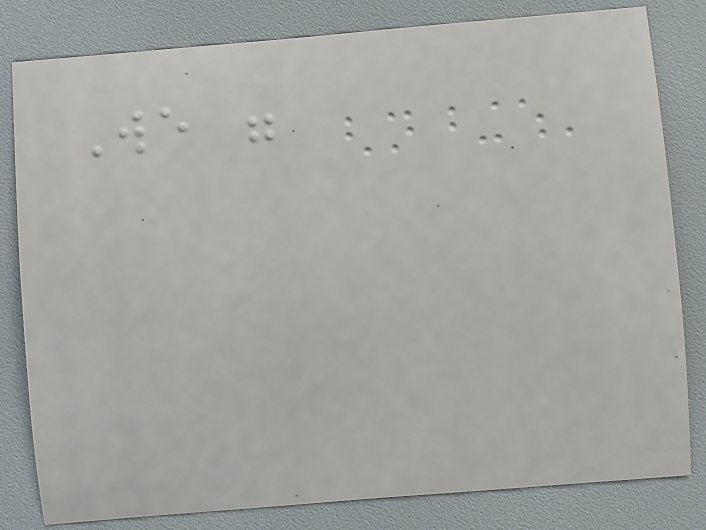We were
